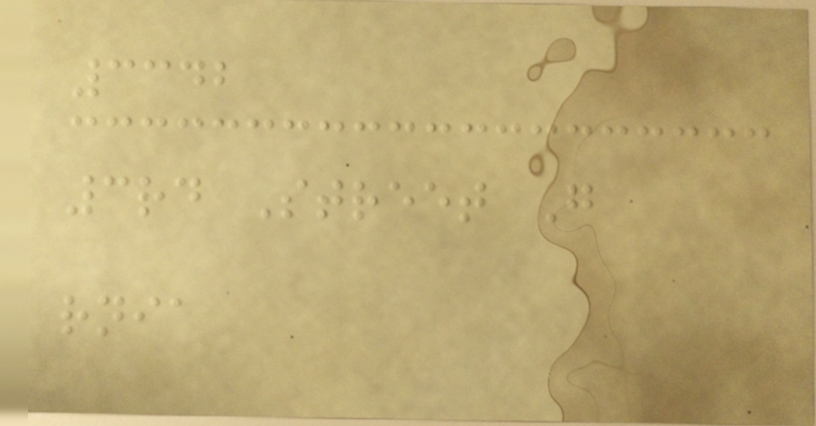3342
3rd Street G
rnia
